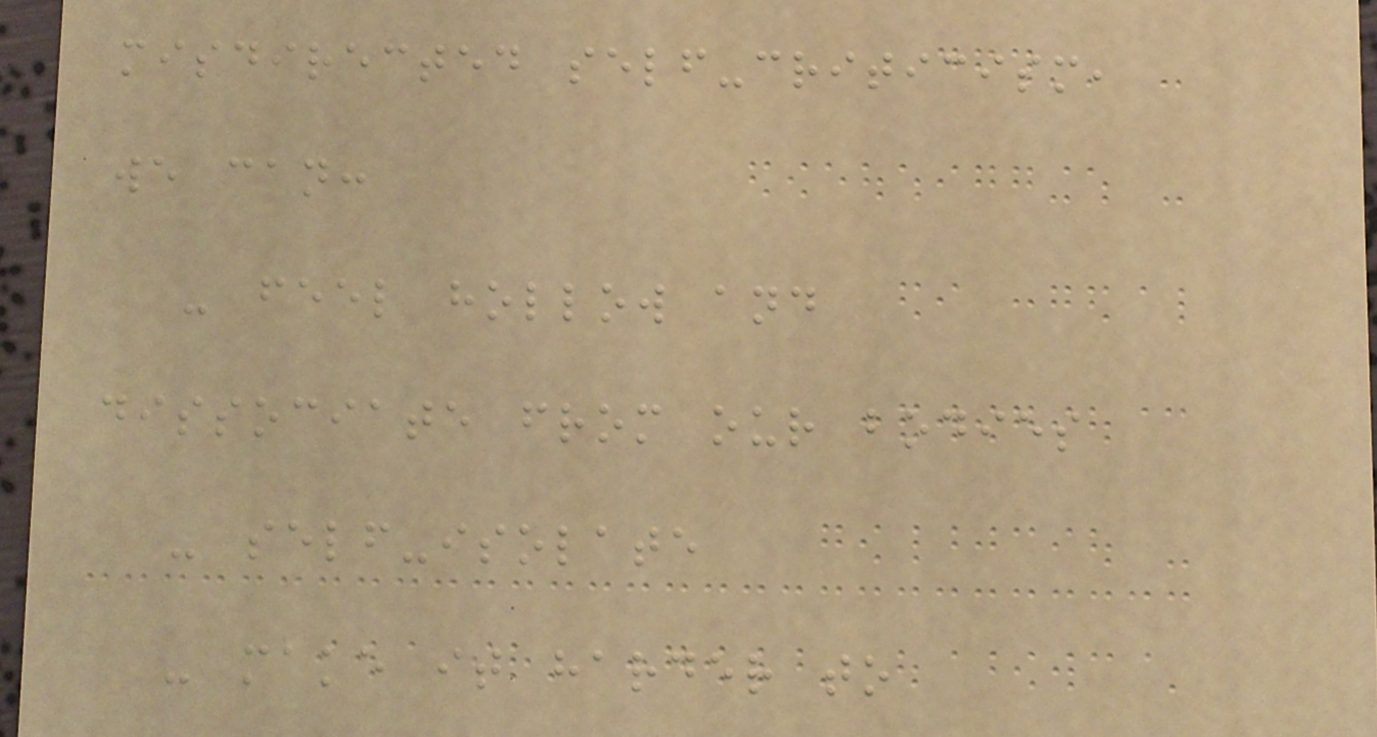misdirected self-criticism,
we can:
- feel hollow and
dissociate from our bodies
- self-isolate
- make it harder to
